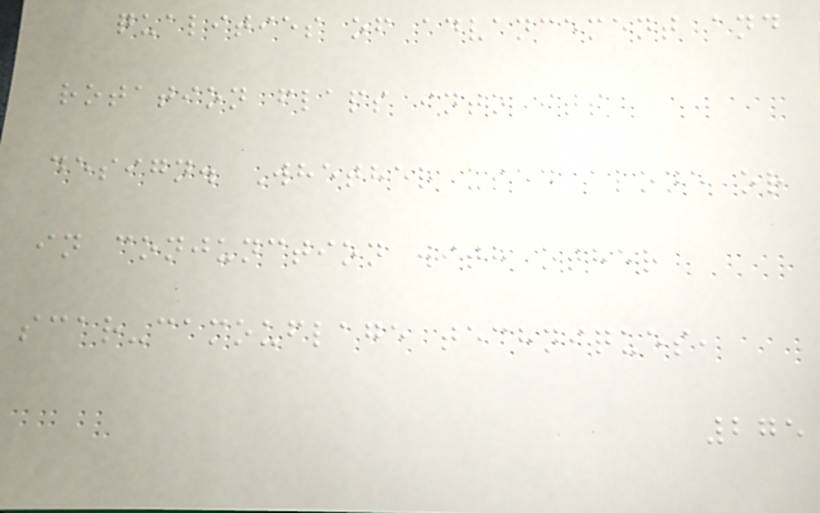qualities of advancement and
rotation flaps into its
design. Whether used alone or
in conjunction with other
scar-camouflage techniques,
275
